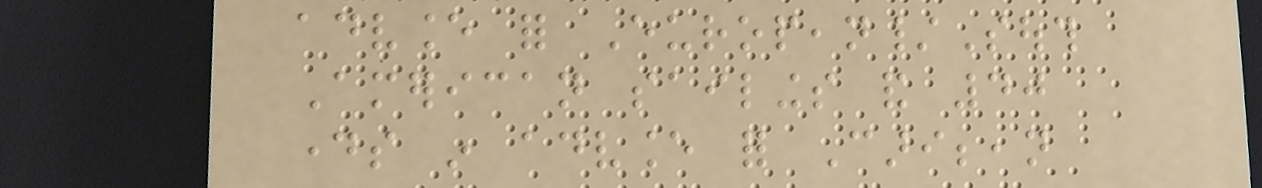advance for European/South
American sailings and 40
days in advance for Caribbean
